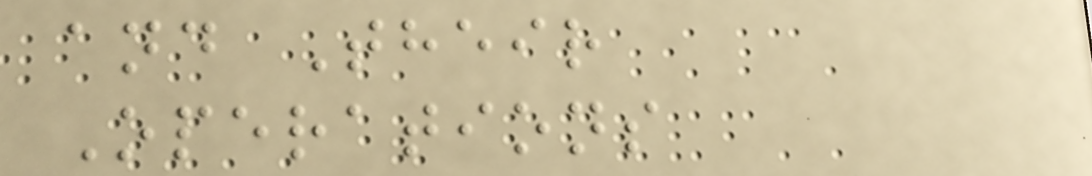and Their
Operations
